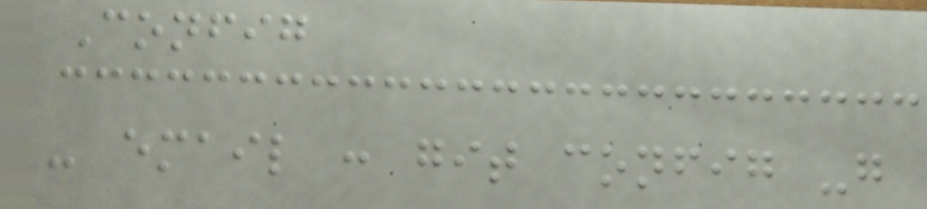Config
- email : git config -g
